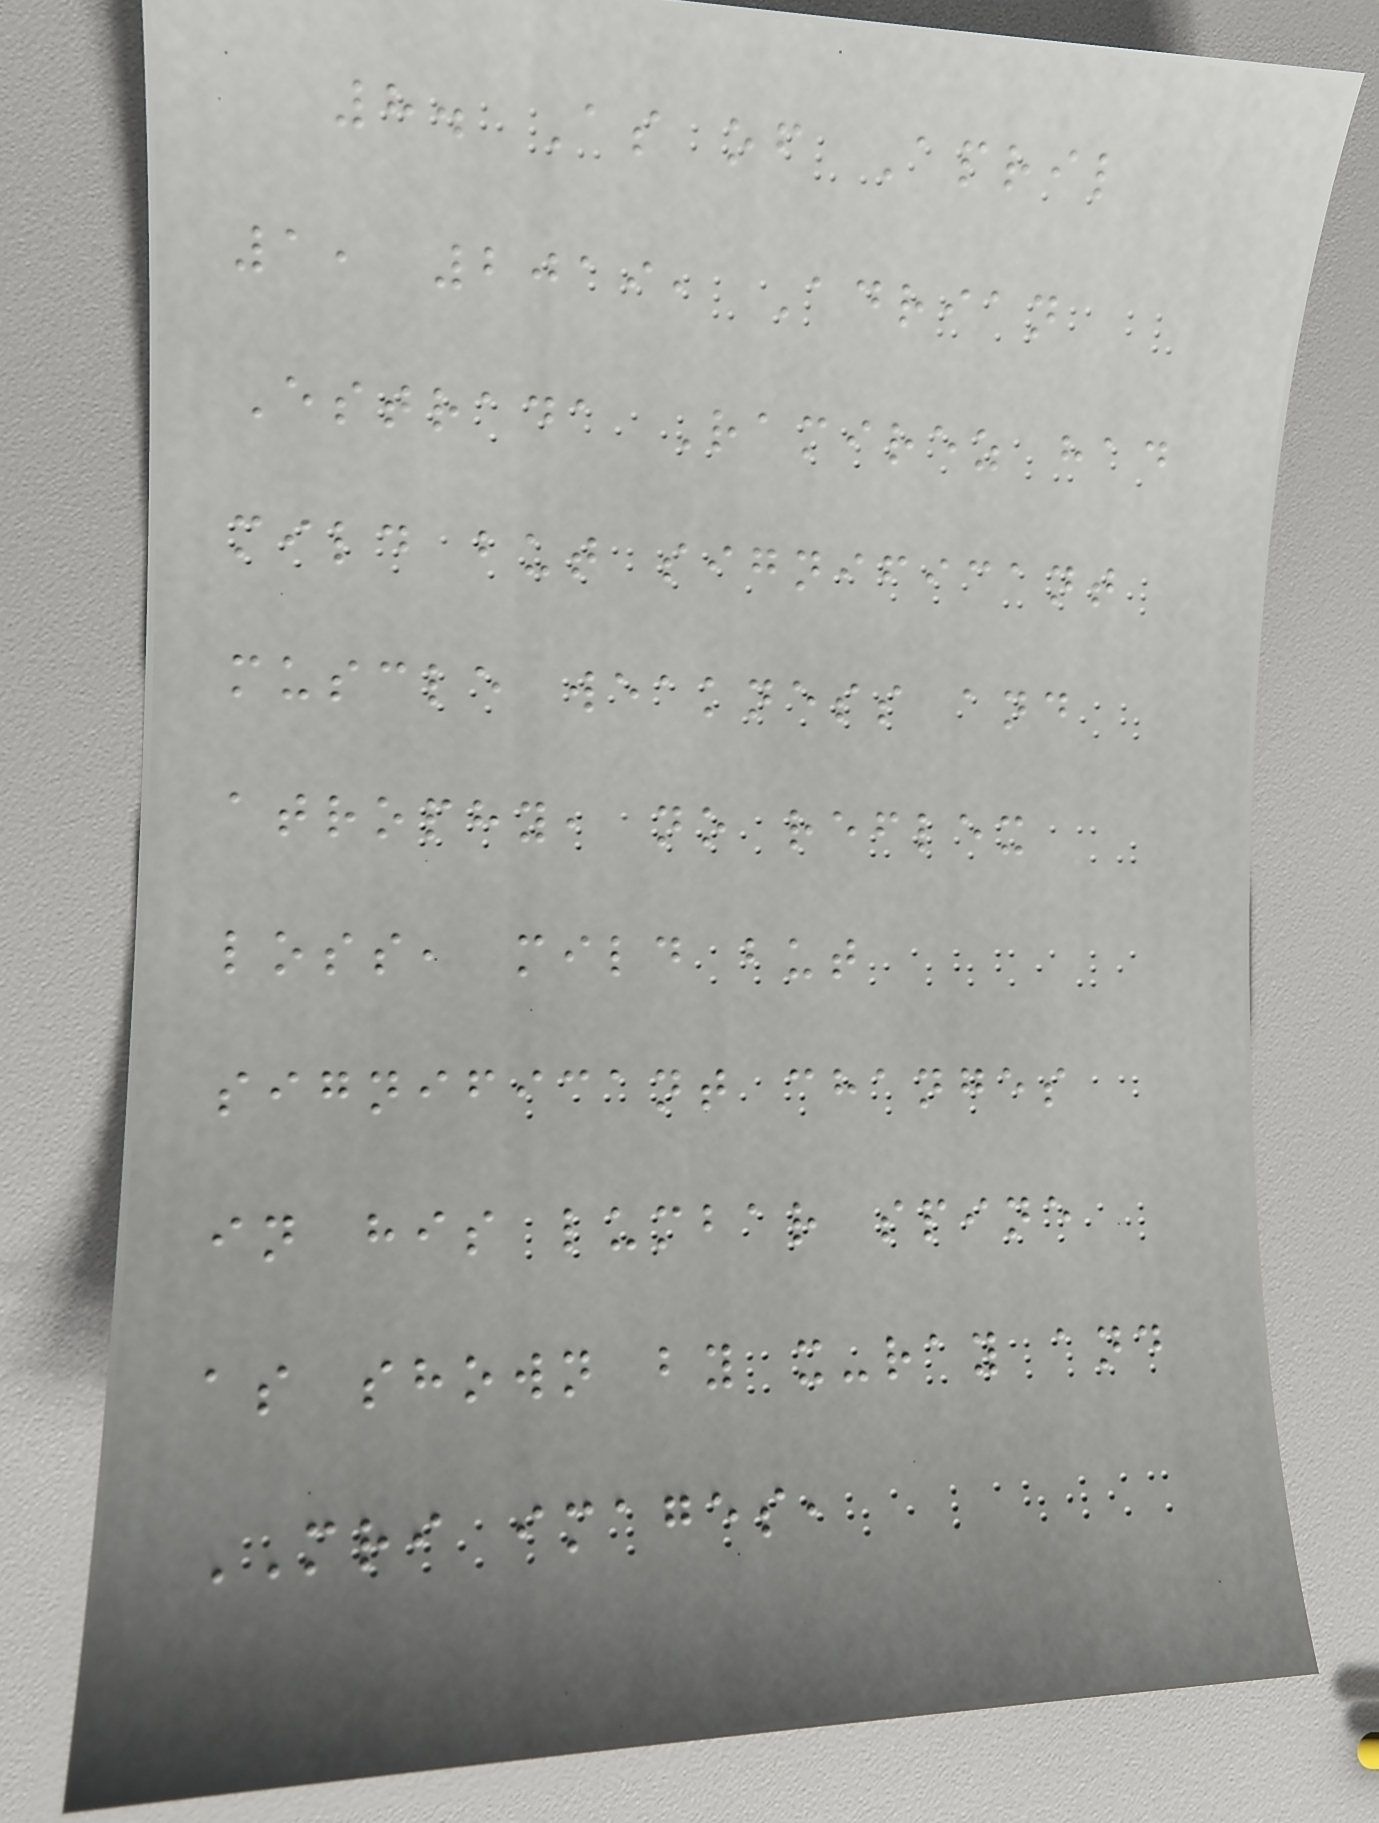8. As of April
1, 2019, Adrian
Estrada Ramirez had
mild but significant
muscle weakness and
atrophy, no reflex
loss, mild but
significant changes
in his lumbar spine
as shown by x-ray and
MRI images,
